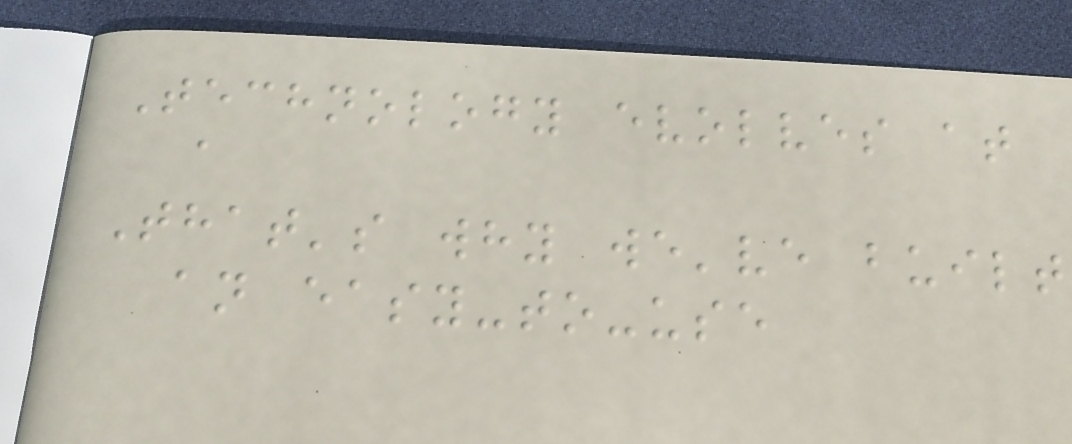Technology evolves at
a
That's why we've built
an easy-to-use
